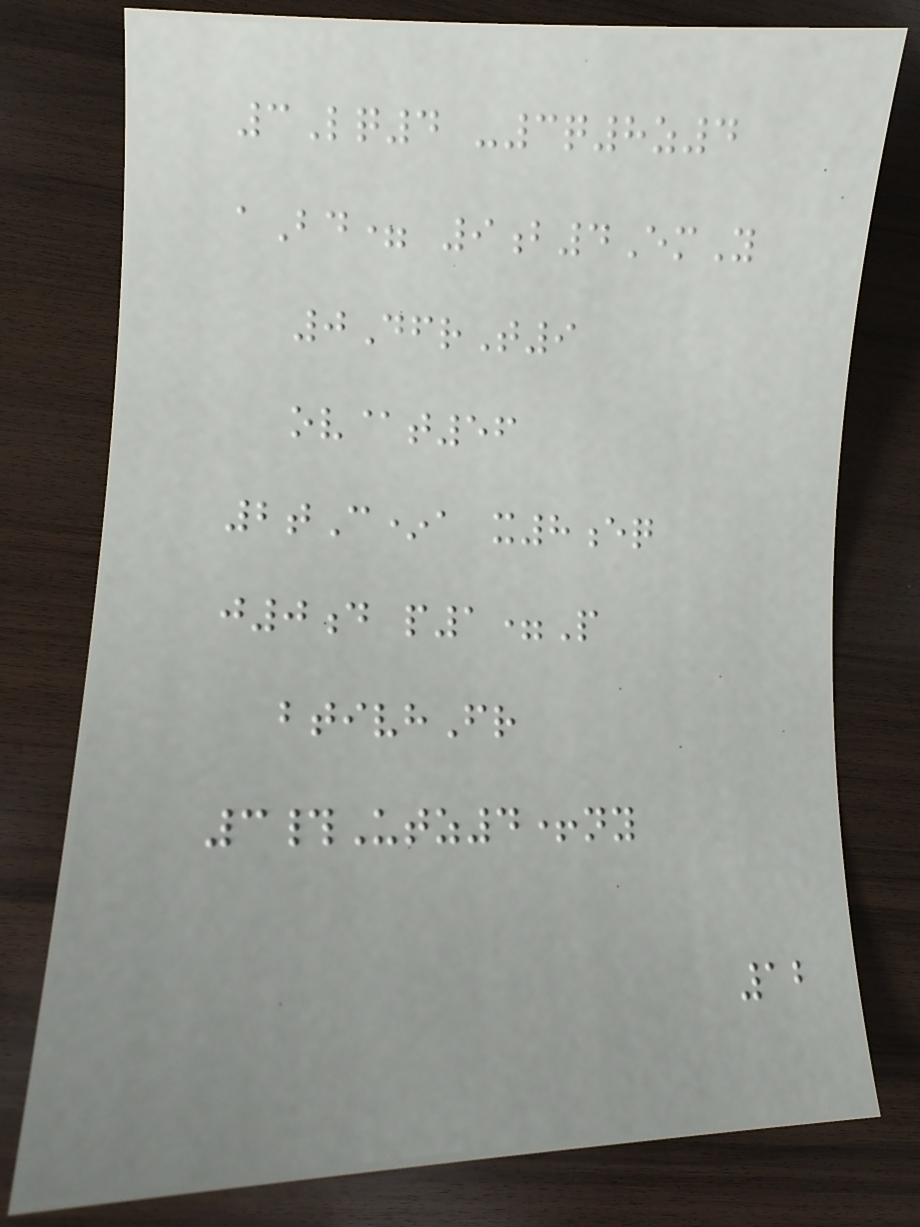3Lq4 -3q8z4
aBd= 9b4EmY
0DfrT9
ov@t56
2tC*a x8eq
j0d p1=P
btivhFr
3#Utz4+ny
12
